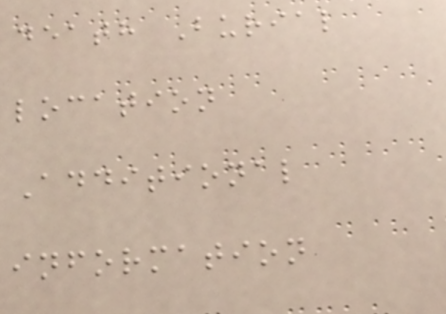death Burial
location
Additional
information
